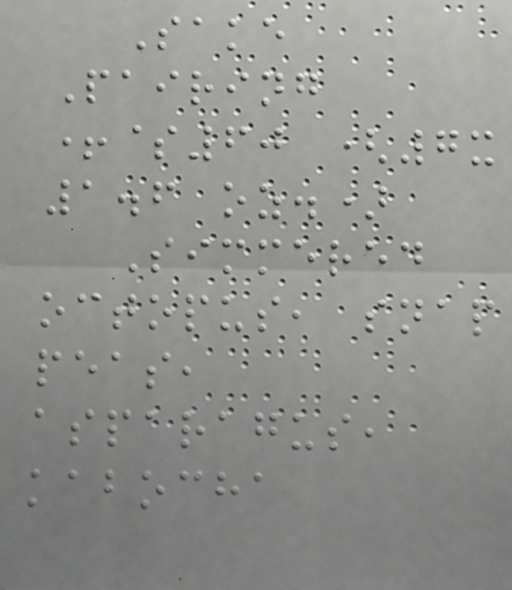Sake
Pairing
+$60 (7x
1.6 oz.)
Simmered
octopus, snap
peas,
asparagus,
kabocha
